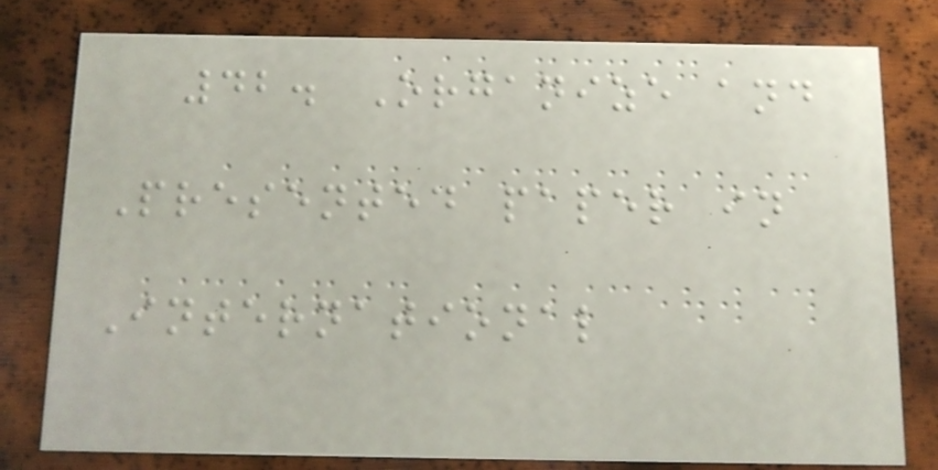42. Organize and
Presented paper in
International
